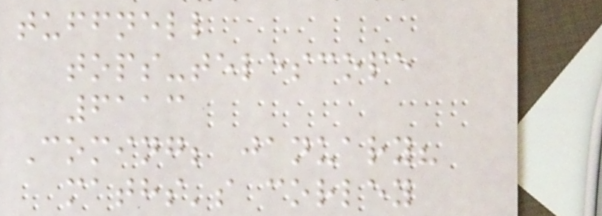tuffnell
tops-telescope
6113
Coming; january?
maths's corley
